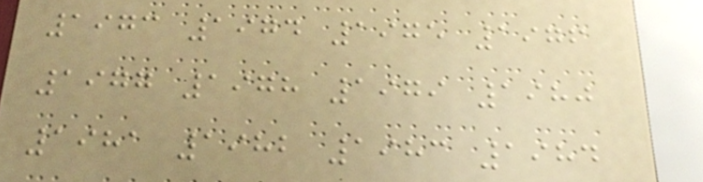1973 1974 1975 1976
1977 1978 1979 1980
1981 1982 1983 1984
